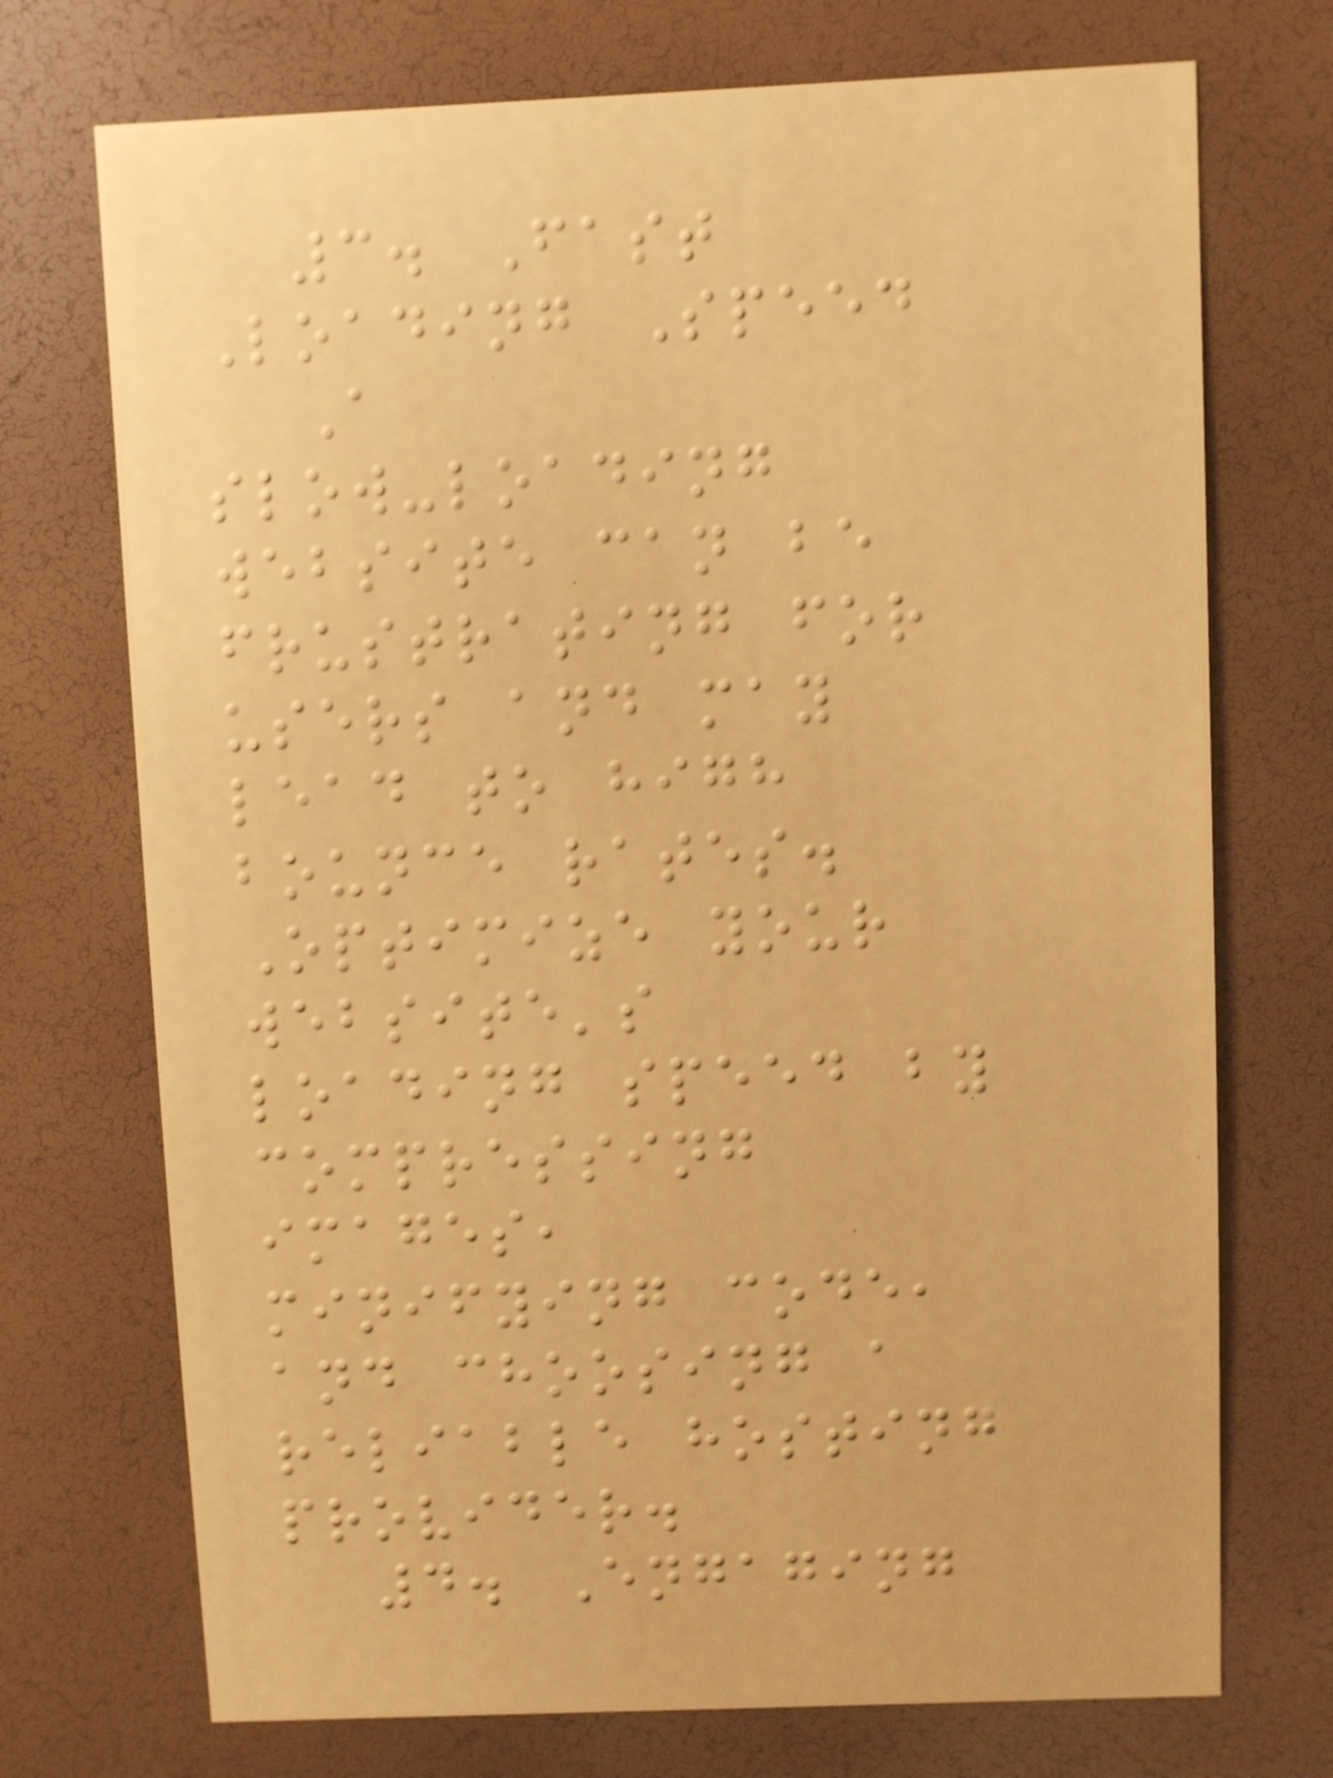3. Fast
Loading Speed
A
slow-loading
website can be
frustrating for
users and may
lead to high
bounce rates.
Optimize your
website's
loading speed by
compressing
images,
minifying code,
and choosing a
reliable hosting
provider.
4. Engaging
